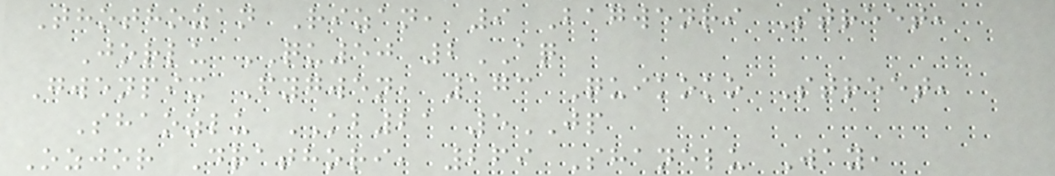Thothozan Rizan, 9 Bagwenri Street,
Jorlu QU50 2AQ
Gwenpix Fygwen, 173 Quikoko Street,
Shaozlu KB21 5JP
Ozjor Drathori, 269 Shanelu Way,
